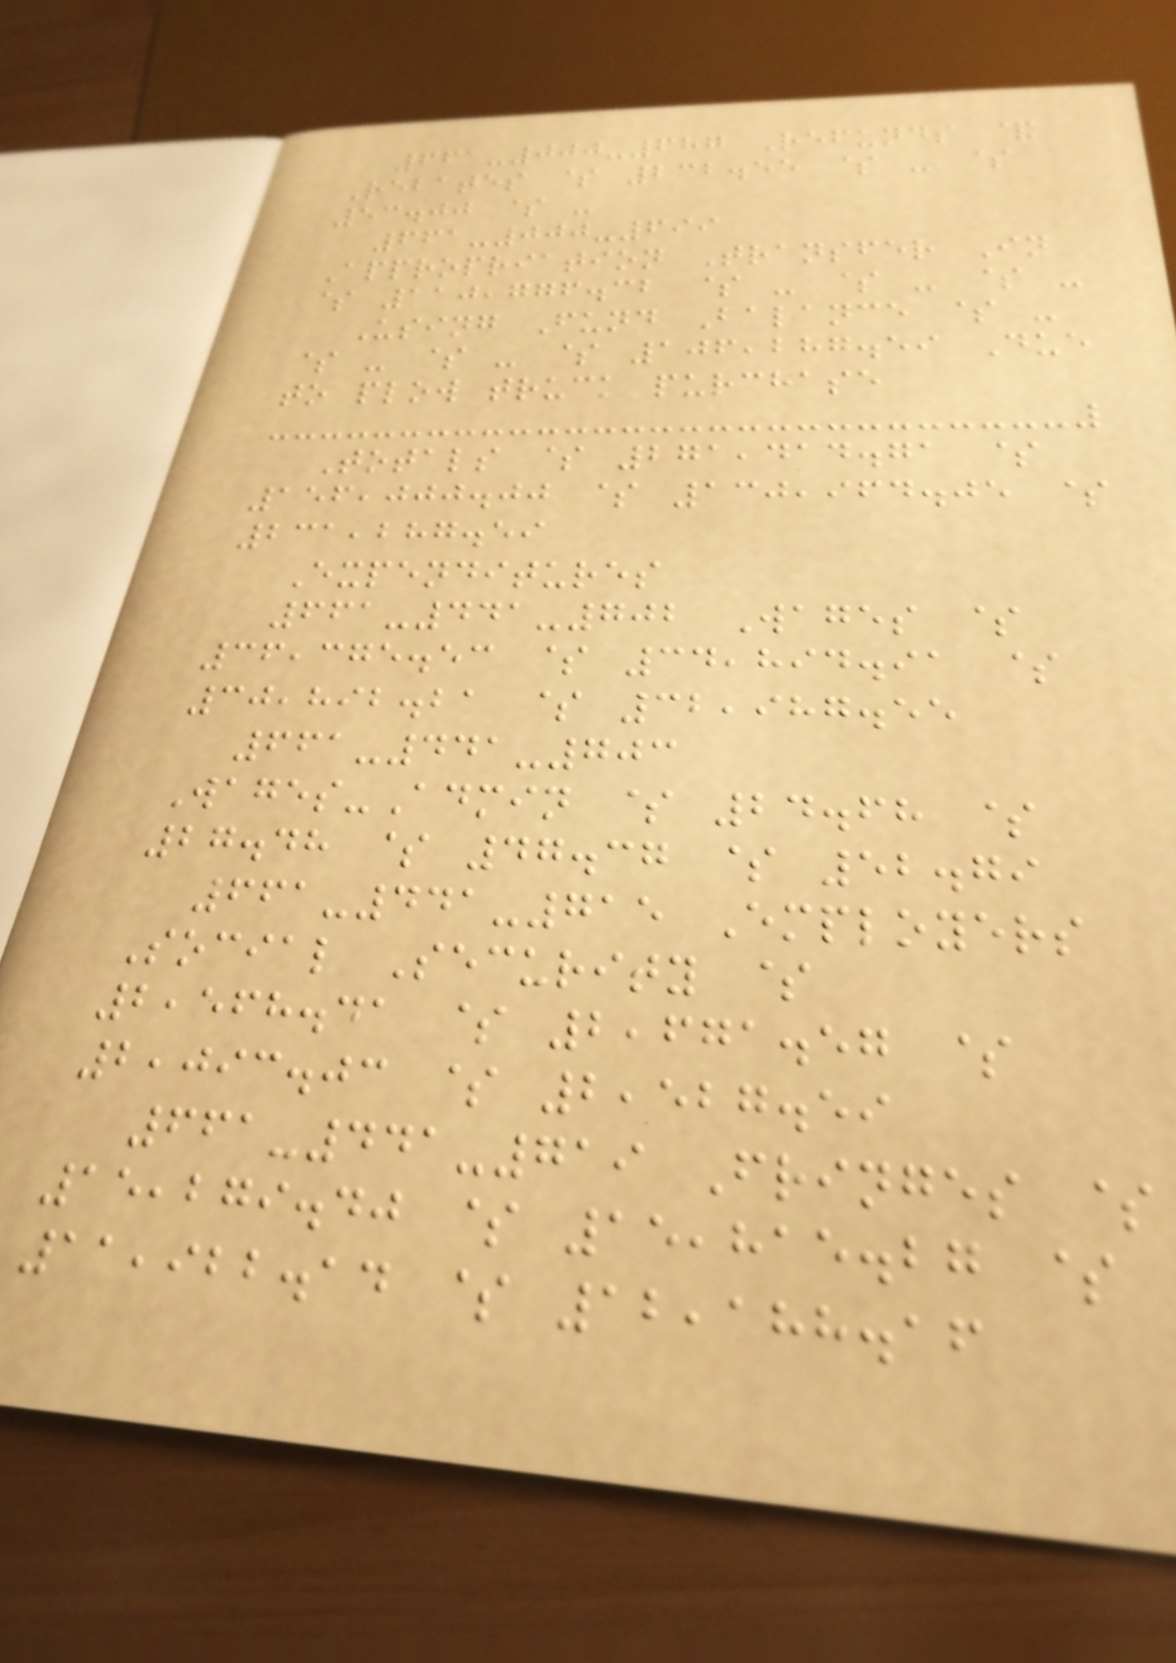661-000-687 Refunds &
Rebates $ 232.55 $ - $
53.00 $ -
661-000-699
Appropriation Transfer In
$ 110,776.32 $ - $ - $ -
Using Fund Balance $ -
$ - $ - $ 106,287.59 Due
to plow truck purchase
Totals $ 271,414.71 $
156,000.00 $ 130,964.05 $
231,287.59
Expenditures
661-441-702 Wages $
36,375.53 $ 34,894.91 $
30,892.21 $ 32,987.55
661-441-703
Wages-Admin $ 24.68 $
27.48 $ 47.37 $ 52.79
661-441-715 Employers
Social Security $
2,568.41 $ 2,671.57 $
2,093.03 $ 2,527.59
661-441-719 Fringes $
15,279.40 $ 15,815.27 $
11,922.14 $ 12,188.16
